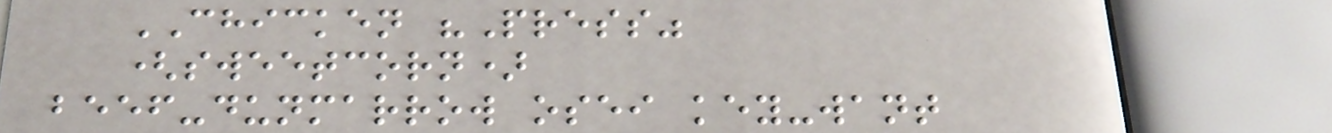CHICKEN "Press"
(sweetcorn)
beef-dunmarrow osei key-want
